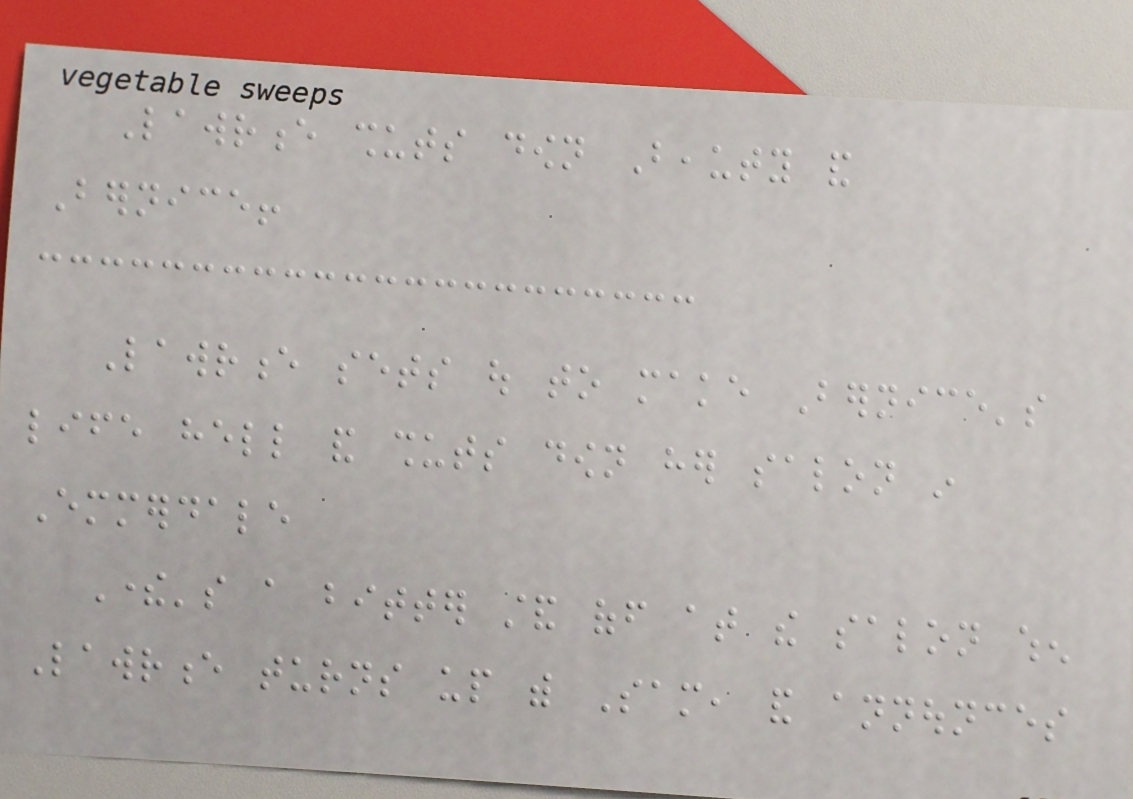Lawrence shuts down Beauty and
Bernice!
Lawrence sets out to make Bernice's
life hell and shuts down her salon in
Emmerdale
There's a bitter stand off at the salon when
Lawrence turns up with Sam, and announces
